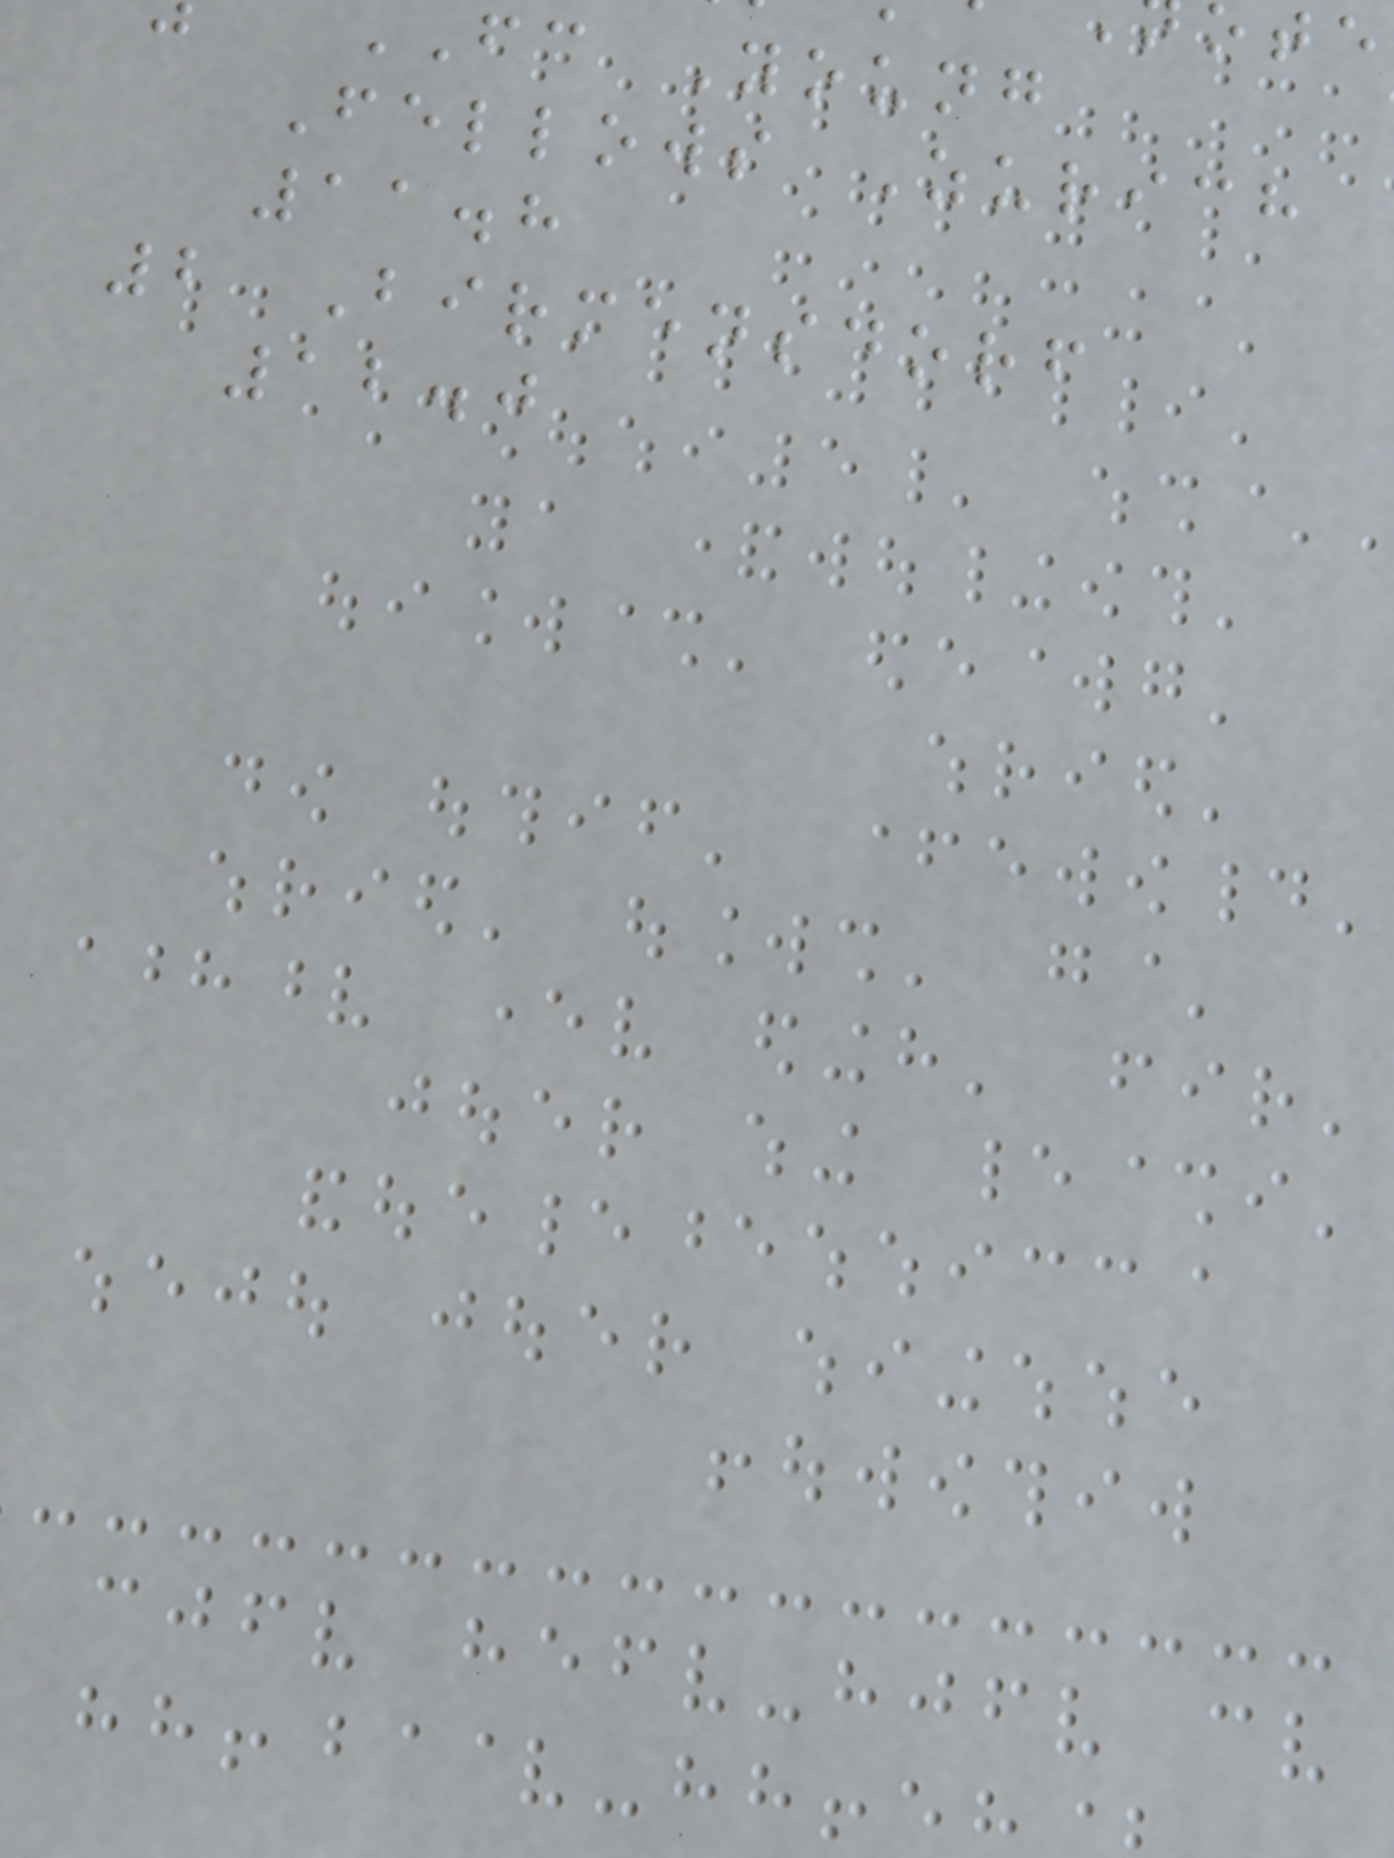fc Young
Fellows Zurich
11.8
2 Birmensdorf
12.0
